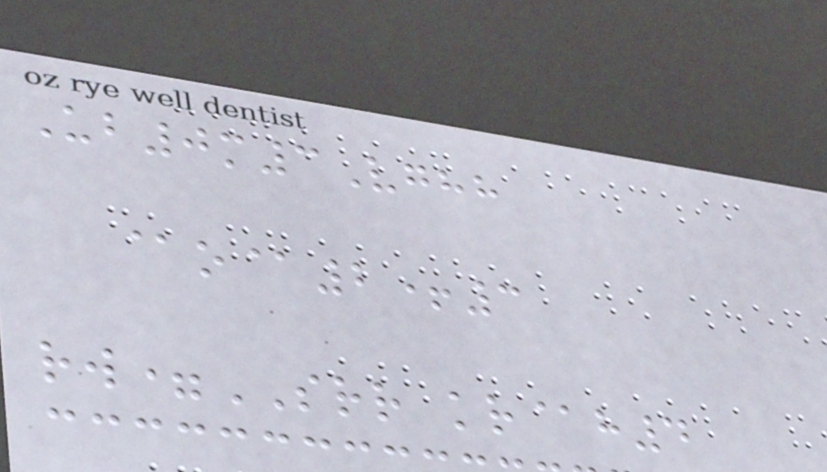Ub0m3Vghh
@o@2+3
rw=SRR kr@h4
